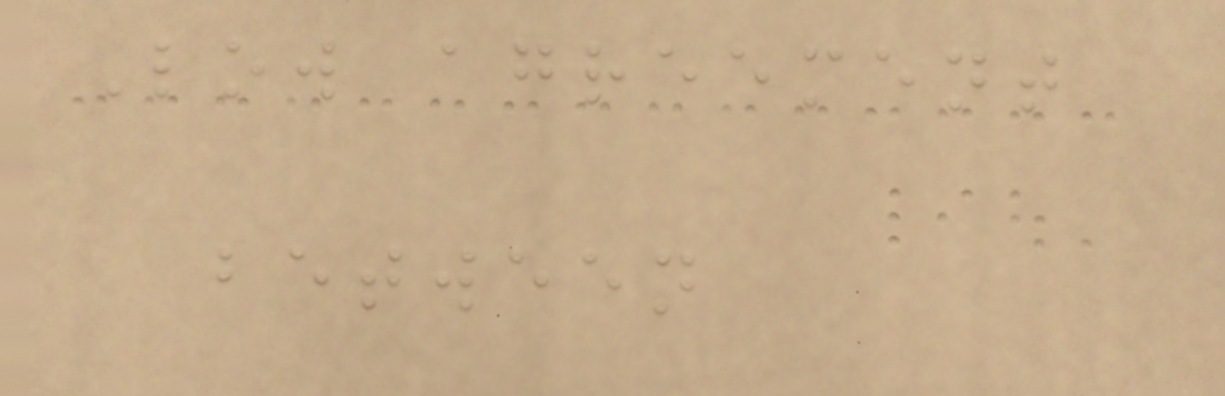Low agreement
between
